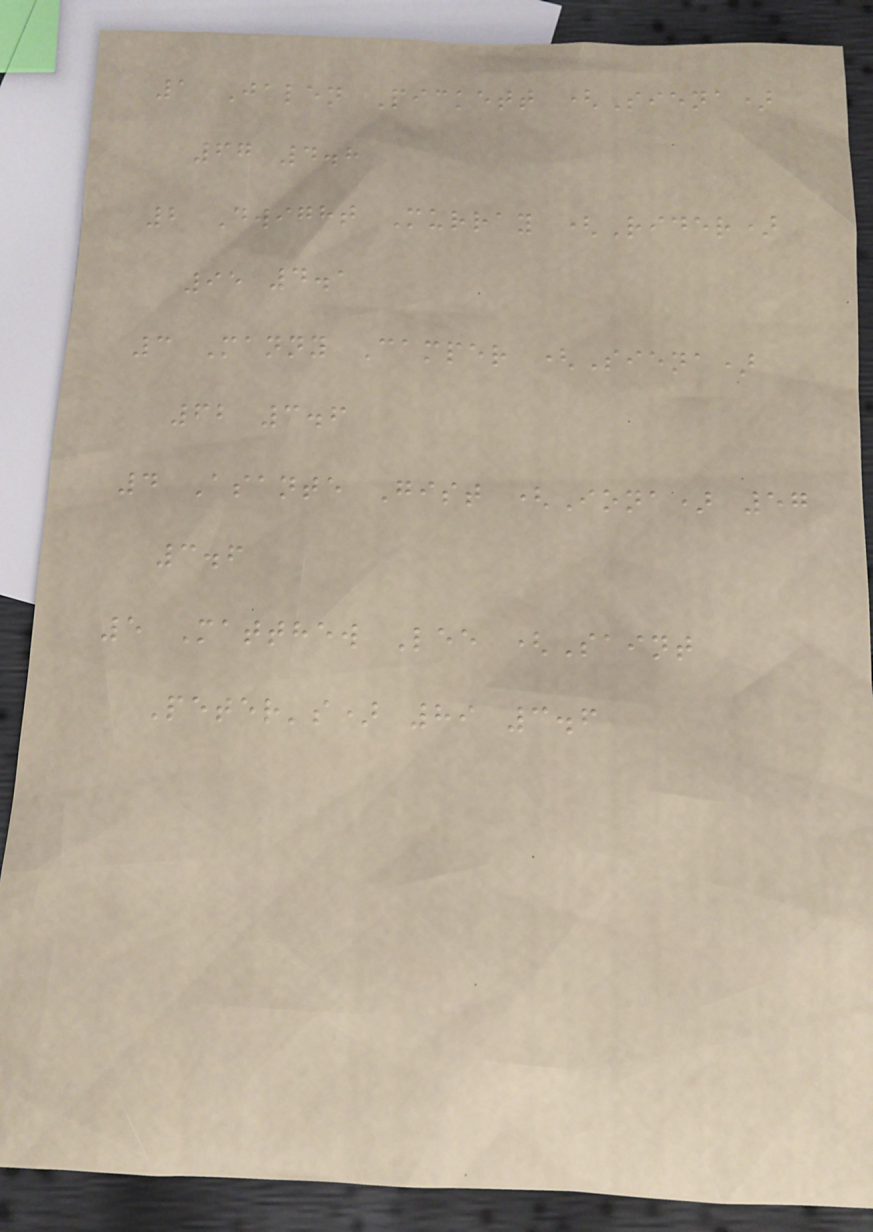1 Jalen Pickett (Siena)
67 4.8
2 Dwight Murray (Rider)
95 4.1
3 Manny Camper (Siena)
62 3.6
4 Asante Gist (Iona) 57
3.6
5 Matthew Lee (Saint
Peter's) 89 3.6
